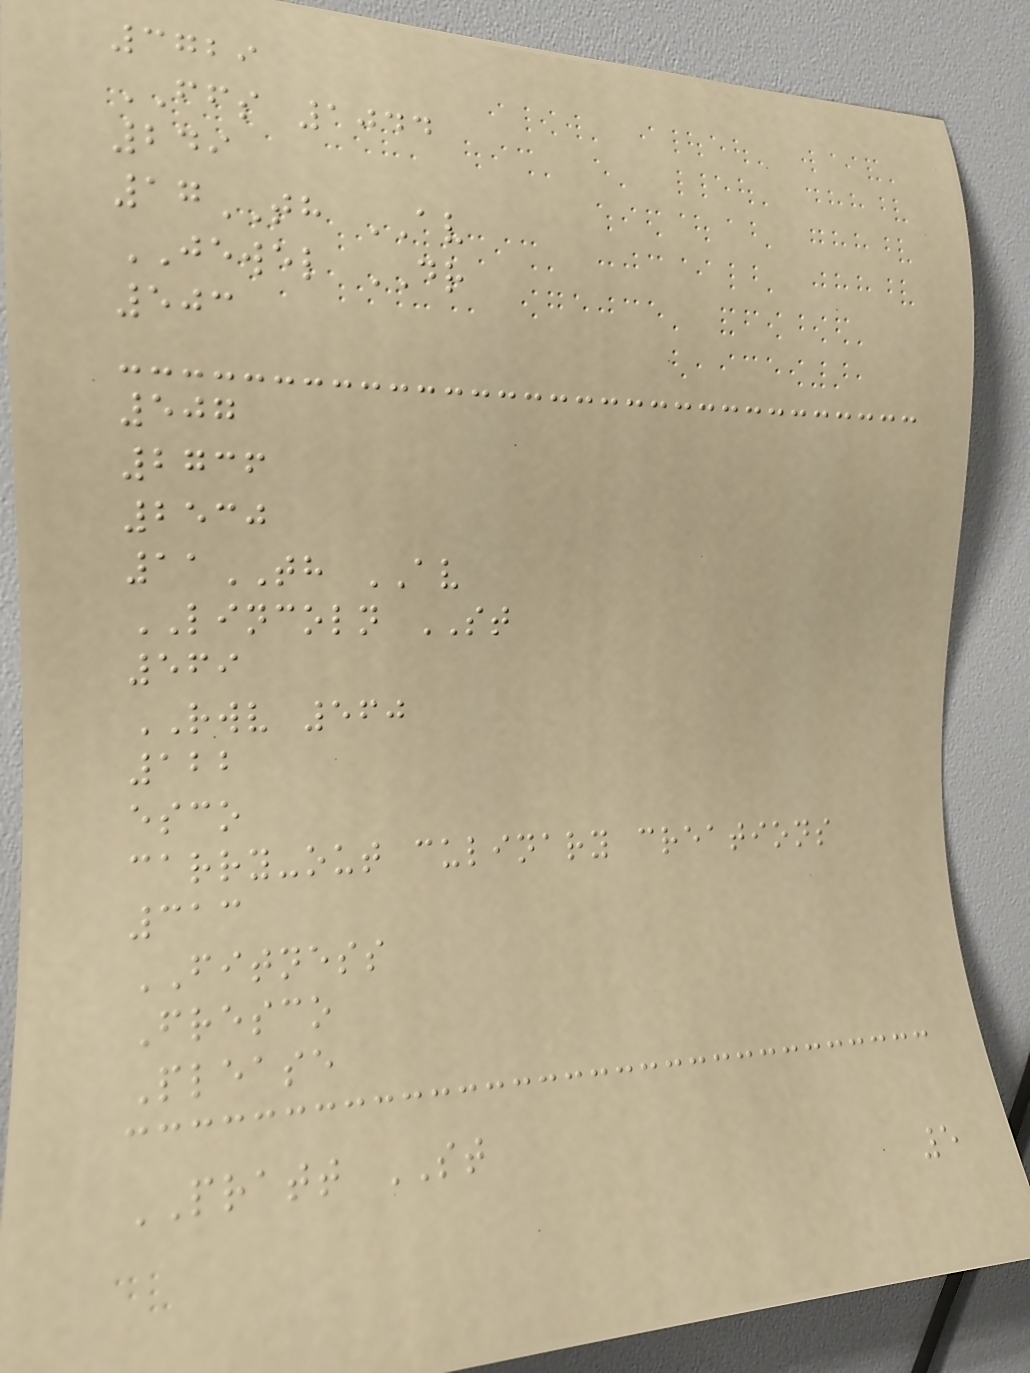3729
FFS 1044
249
17TH AV
JEWEL DR
503
507
2736
2530
11TH AV
LINCOLN ST
569
RWV 560
122
esco
carry-out culinary creations
313
FITNESS
Fresco
Please
PRATT ST
5
